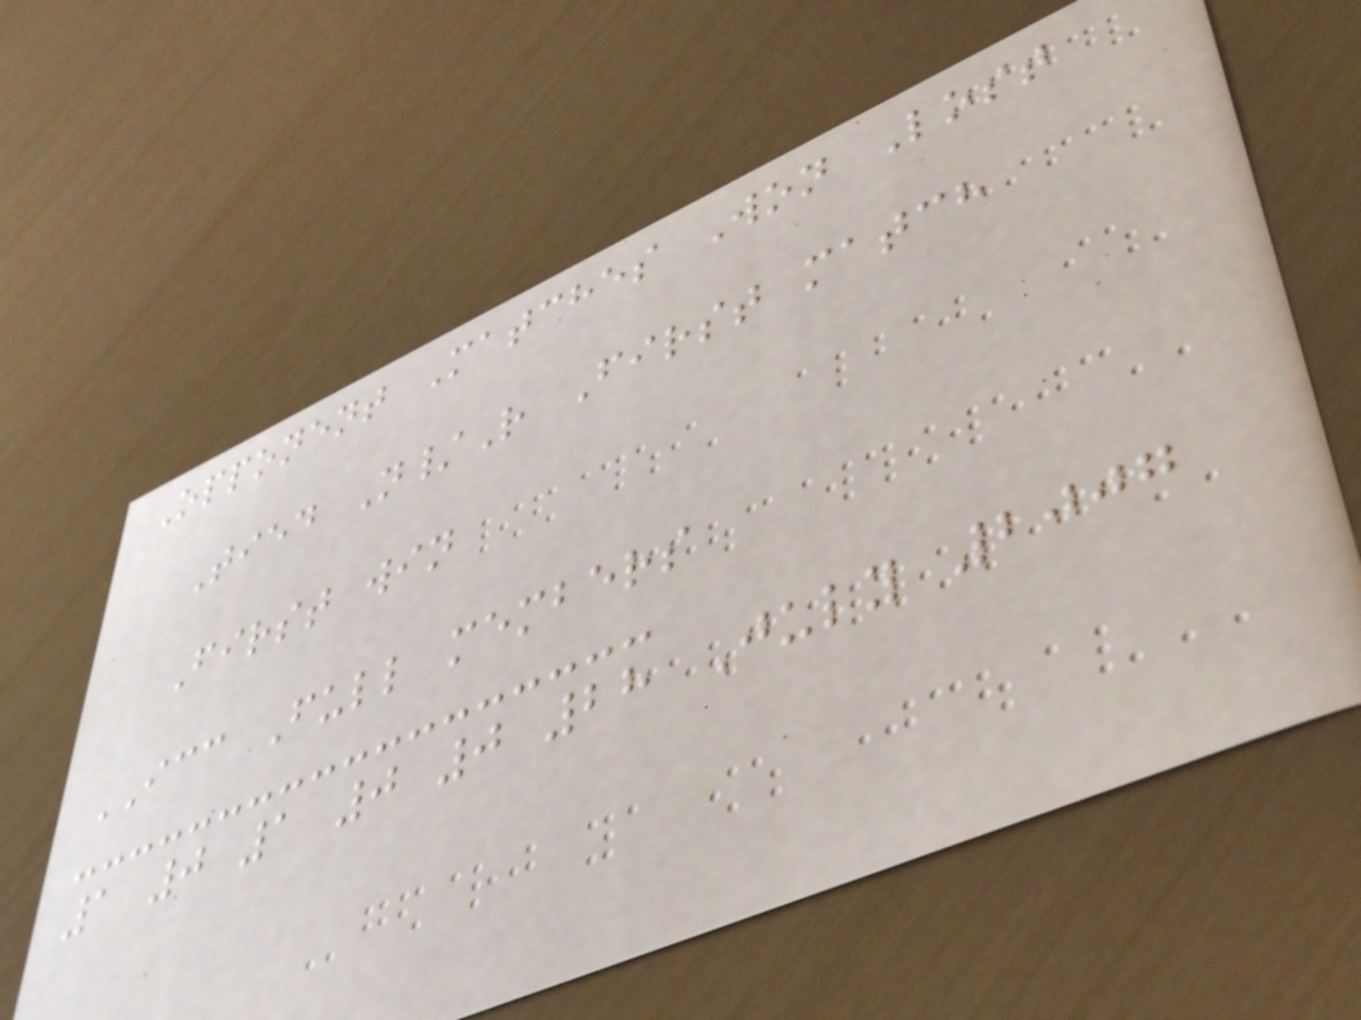Opponent Matches Won Lost
Tied N/R First match
First win
ICC Full members
1 0 1 0 0 28 July 2007
